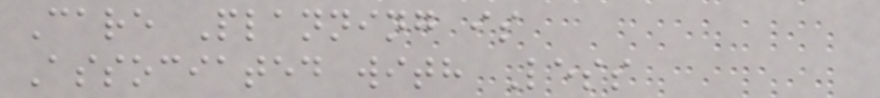Care Planning is
Associated with Less
